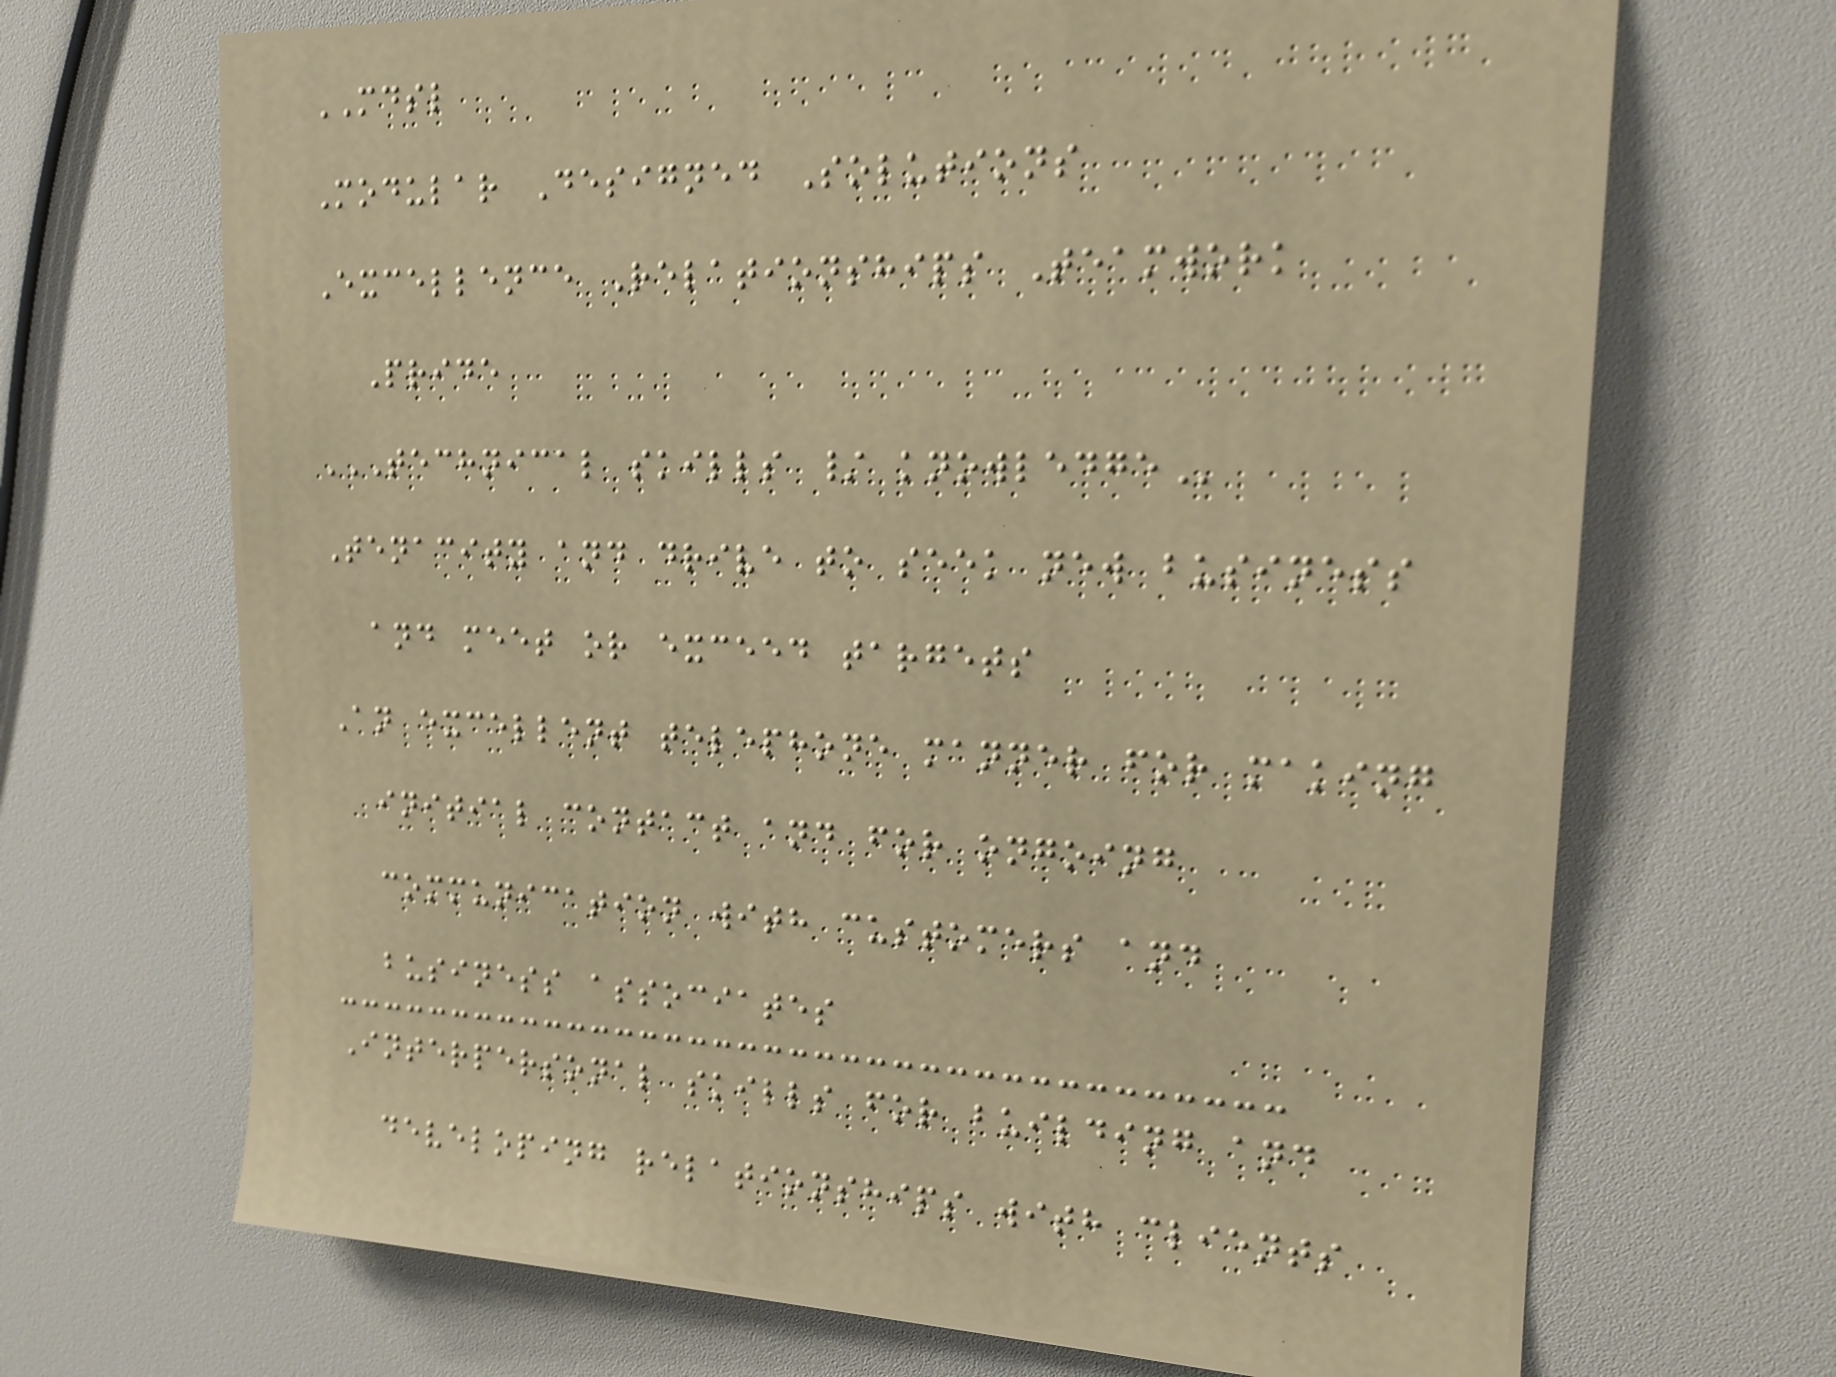MDSL
Modular Designed Solutions
Excellence Relationships Teamwork
Pride
TECHNICAL SKILLS / KNOWLEDGE
Tenacity and drive to seek new business
and meet or exceed targets
An excellent telephone manner for making
initial contact and for ongoing
communication with customers and
business associates
Interpersonal skills for building and
developing relationships with clients
